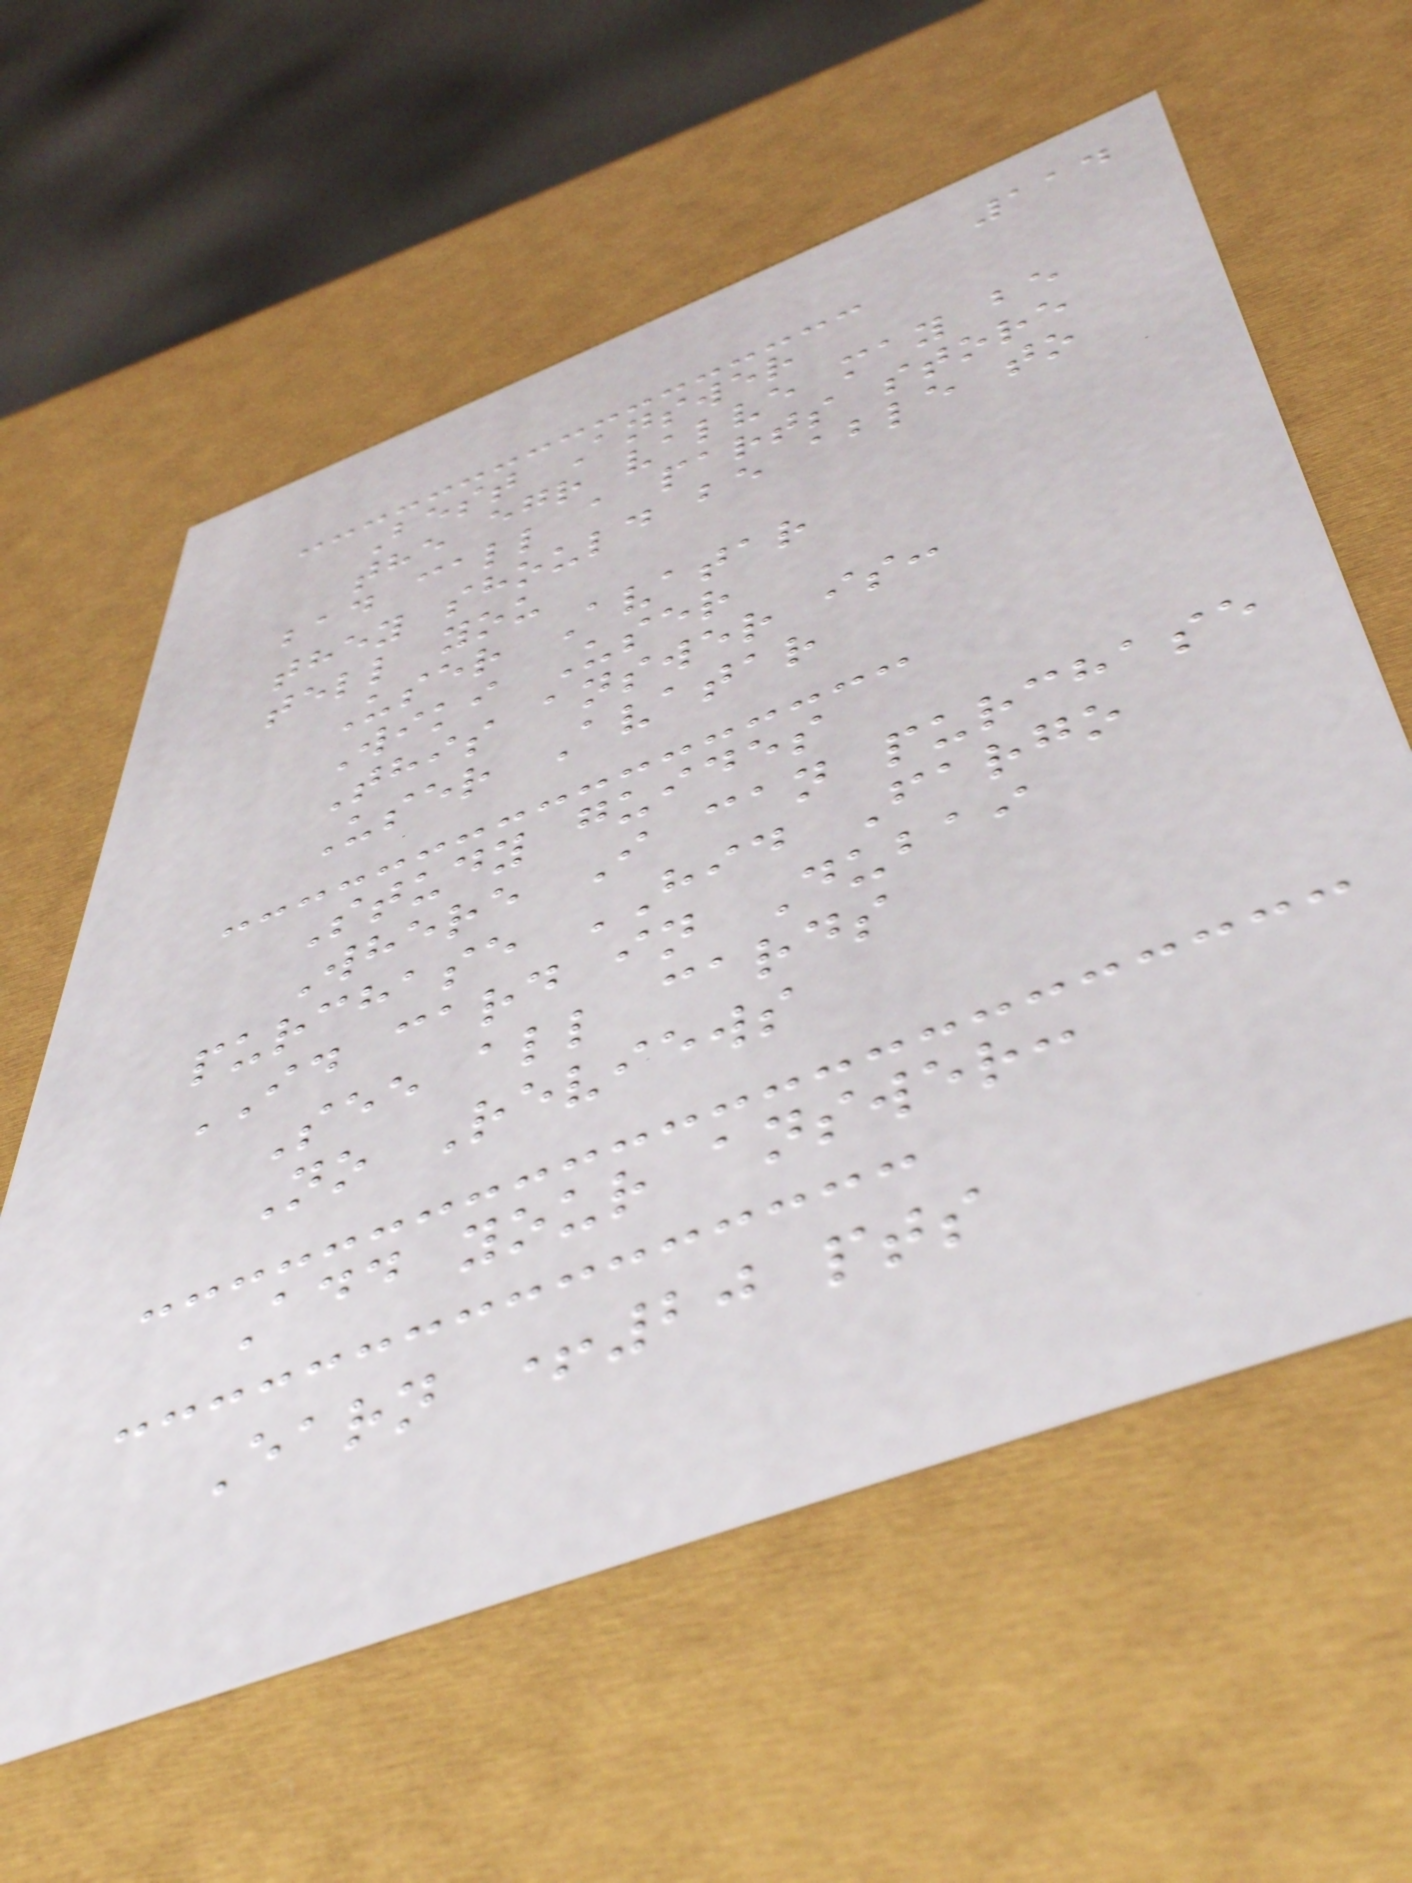114
Best Answer
the egr valve may be
bad call a parts store
they should be able to
tell you
User Avatar
Wiki User
This answer is:
User Avatar
Study guides
Where I can purchase
purchase HID Fargo
ID card in Dubai
See all cards
No Reviews
Add your answer:
Earn +20 pts
